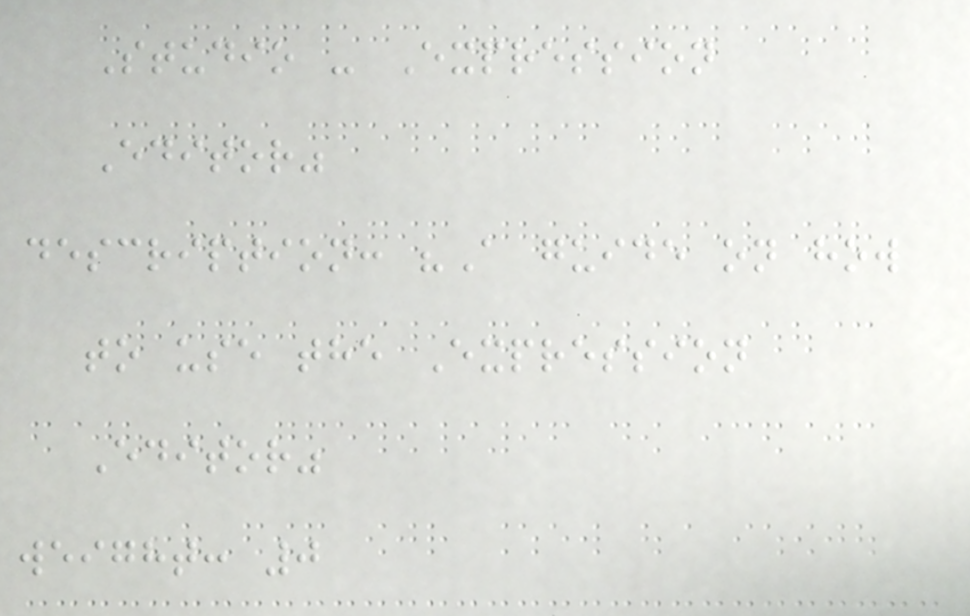Studio - Expression
Editor"
description: "A guide on how
to use the Expression
Editor"
weight: 0
